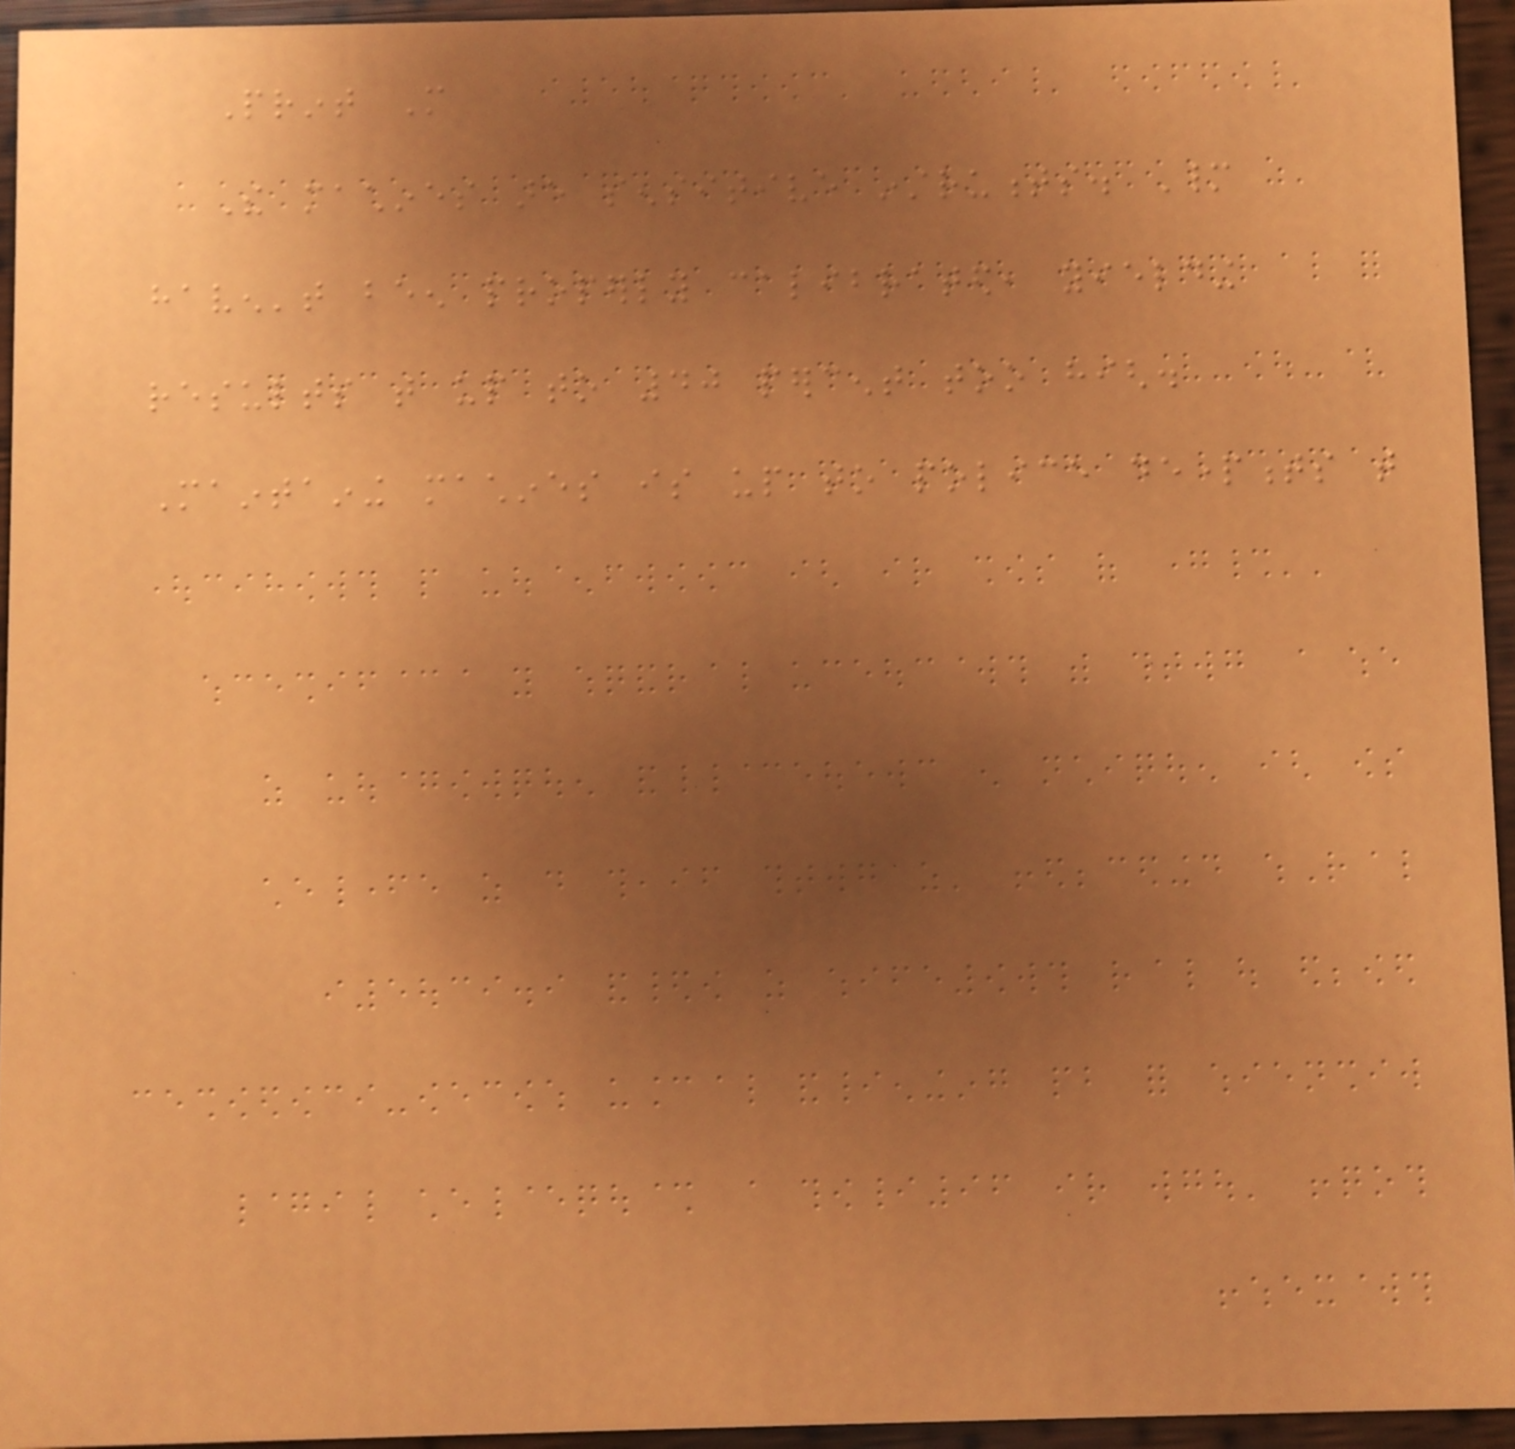Print More
The machines are sensitive instruments. Many
haven't been properly calibrated, yielding
results that up to 40 percent too high.
Maintaining machines is up to police departments that
